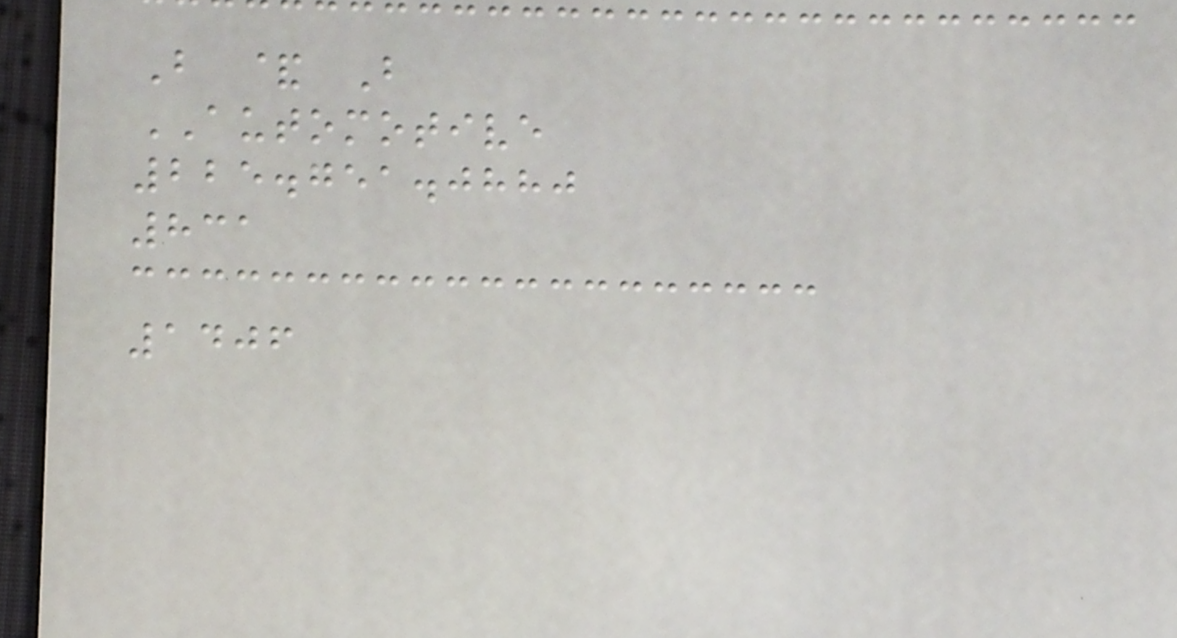B & B
AUTOMOTIVE
225.751.0880
831
1406
